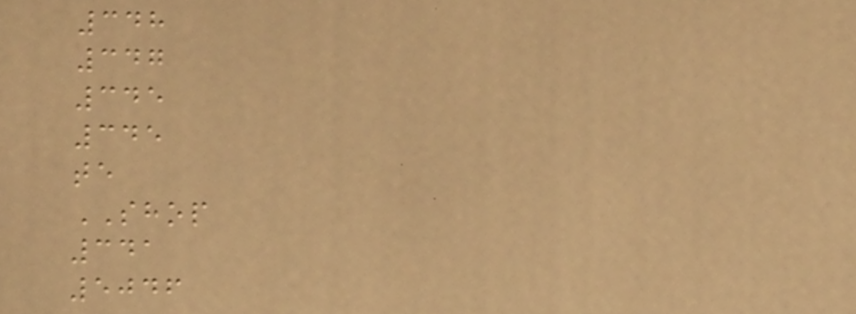348
347
345
345
te
SHOP
341
5046
